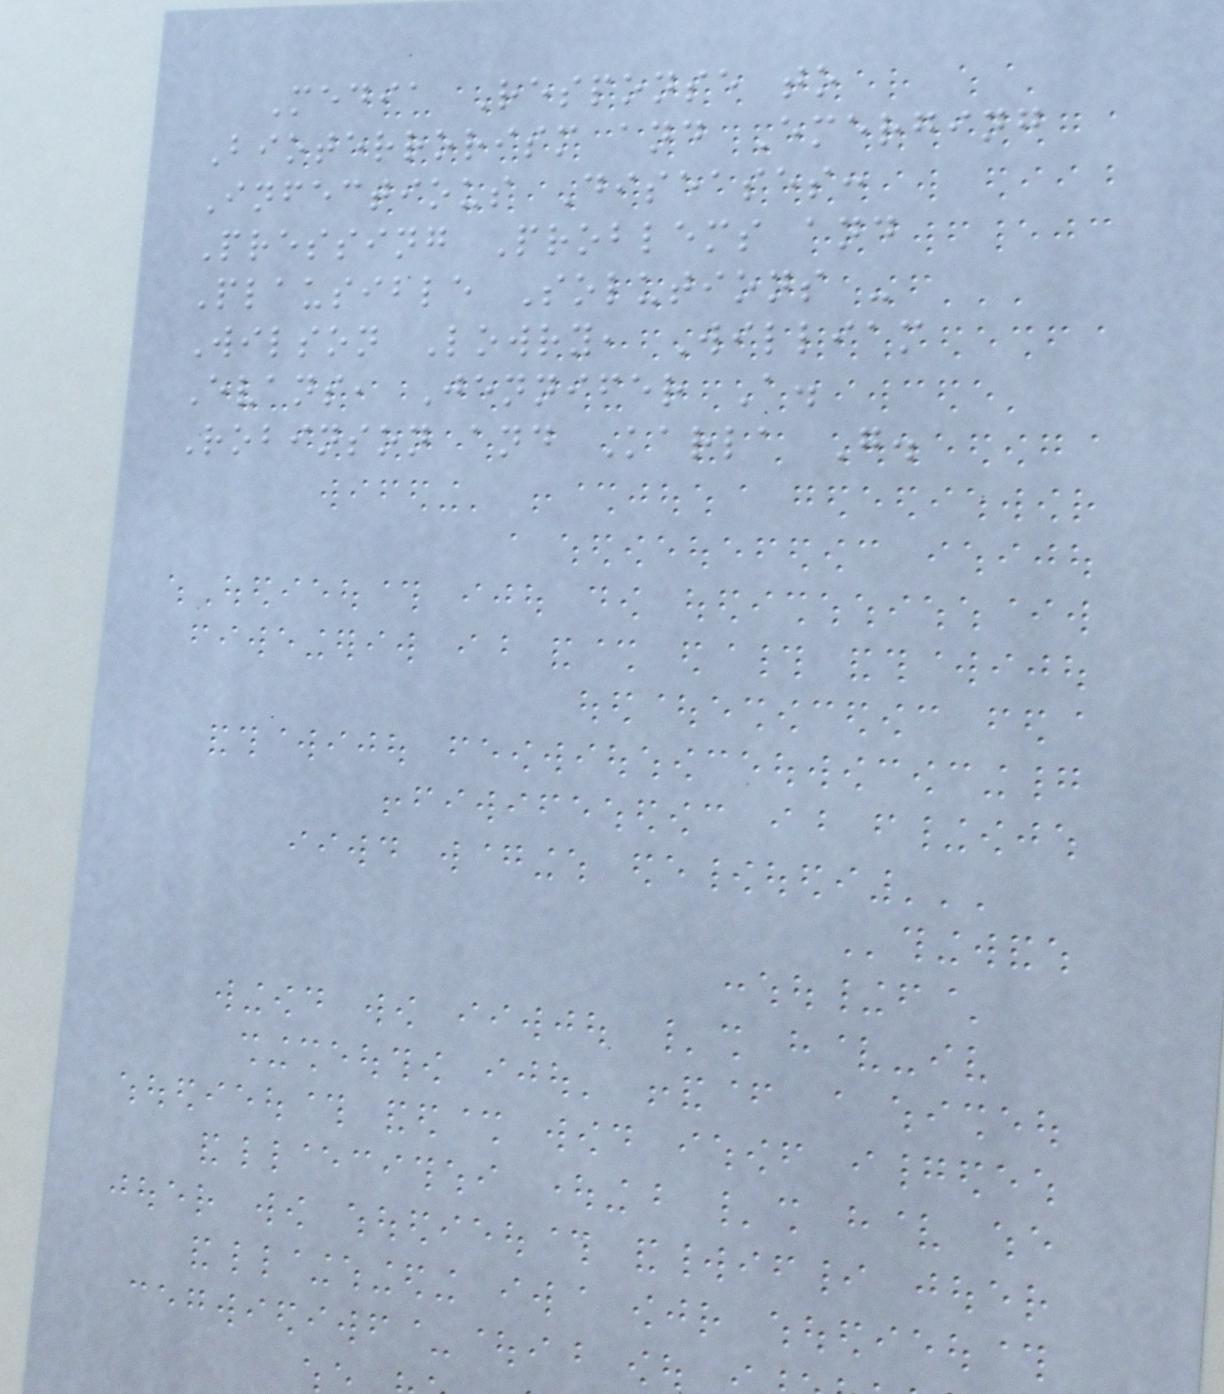Media Response to
Bioterrorism and Emerging
Infectious Diseases:
Pressing Problems and
Plausible Solutions -
Wilson Lowry, William
Evans, Jennifer A.
Robinson and Karla G.
